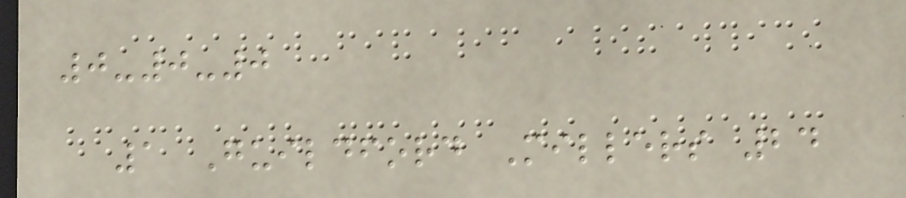0-0-0
1 Guildford Millers 24
